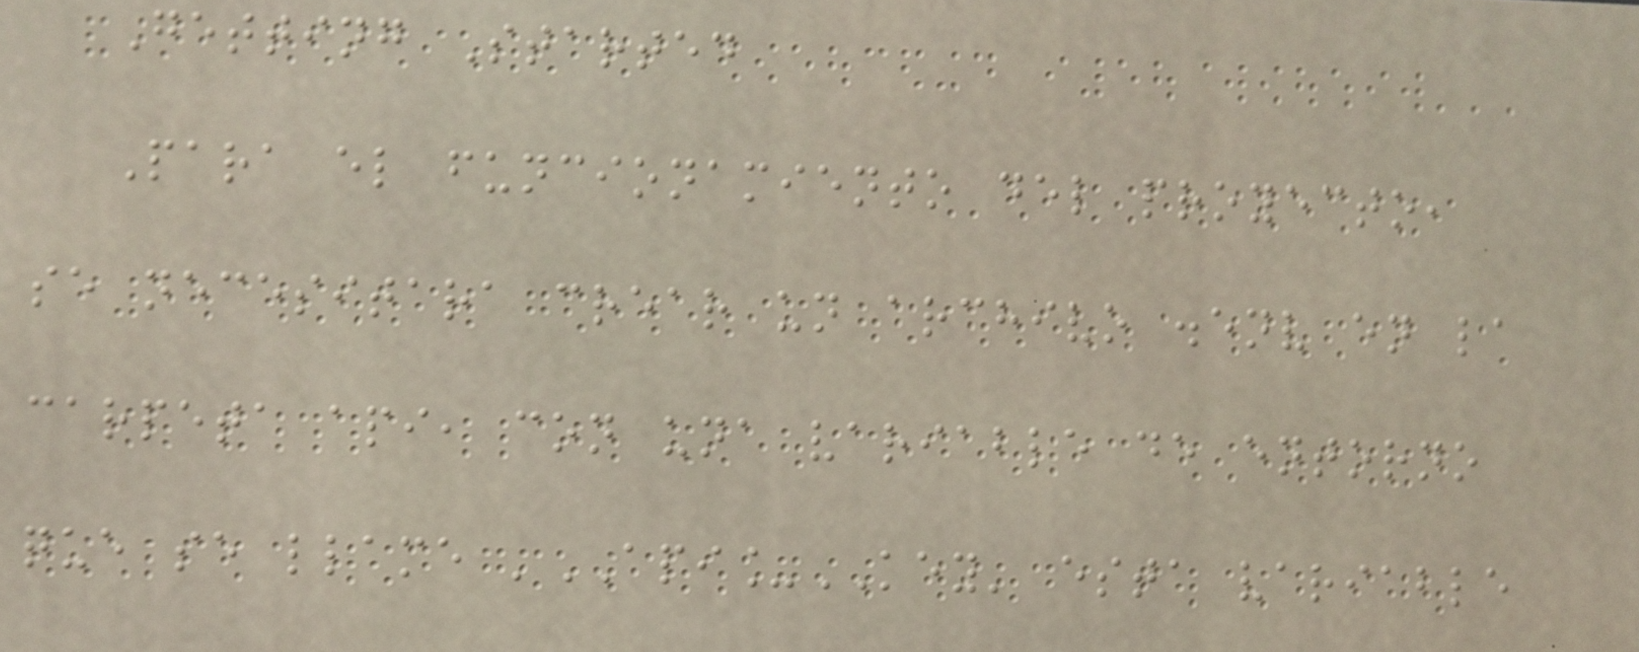Getting Started
Para el funcionamiento del proyecto,
se necesitara crear un archivo .env en la
carpeta api, con una variable de entorno
que se llame 'API_KEY' esta variable
